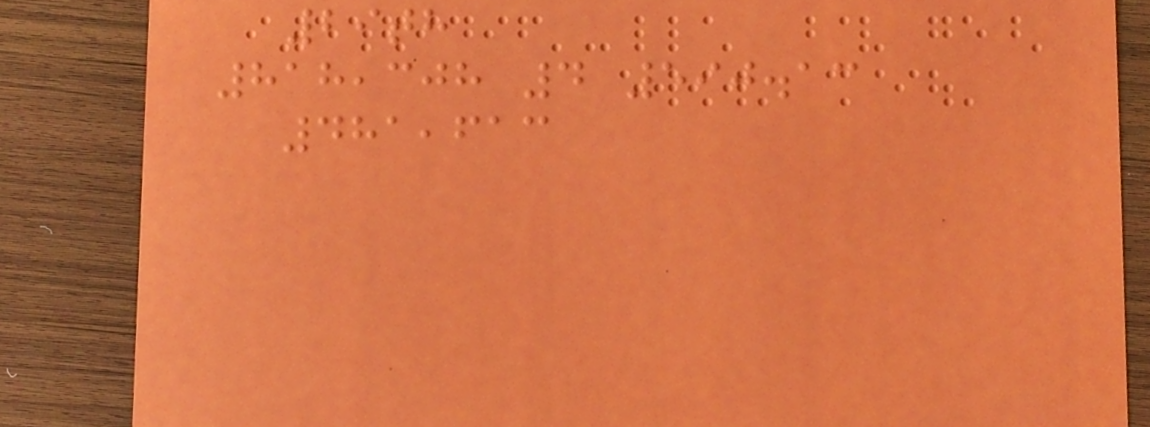29th
818,308 4 590.13
481,613
